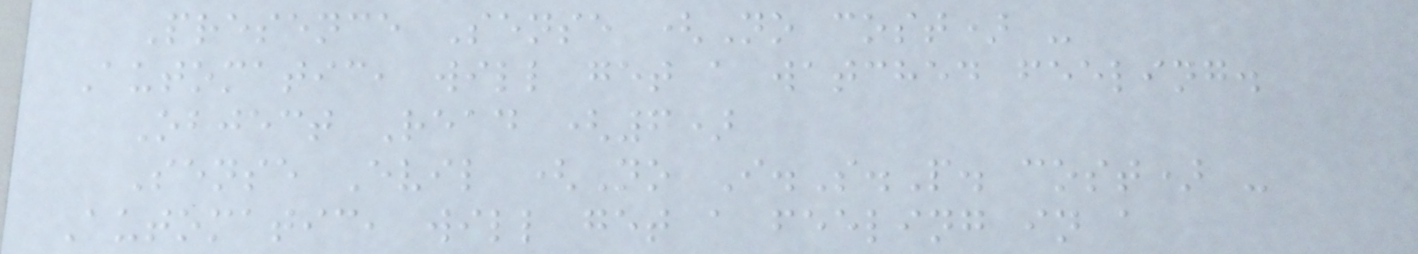Presence Sense (No cost) -
Automatic, will get a watched feeling.
Object Read (6)
Sense Evil (No I.S.P. cost) -
Automatic, will get a feeling in a
